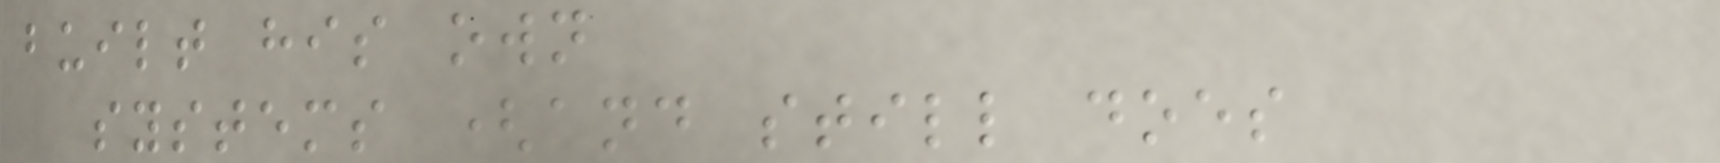built his own
systems (and still does
